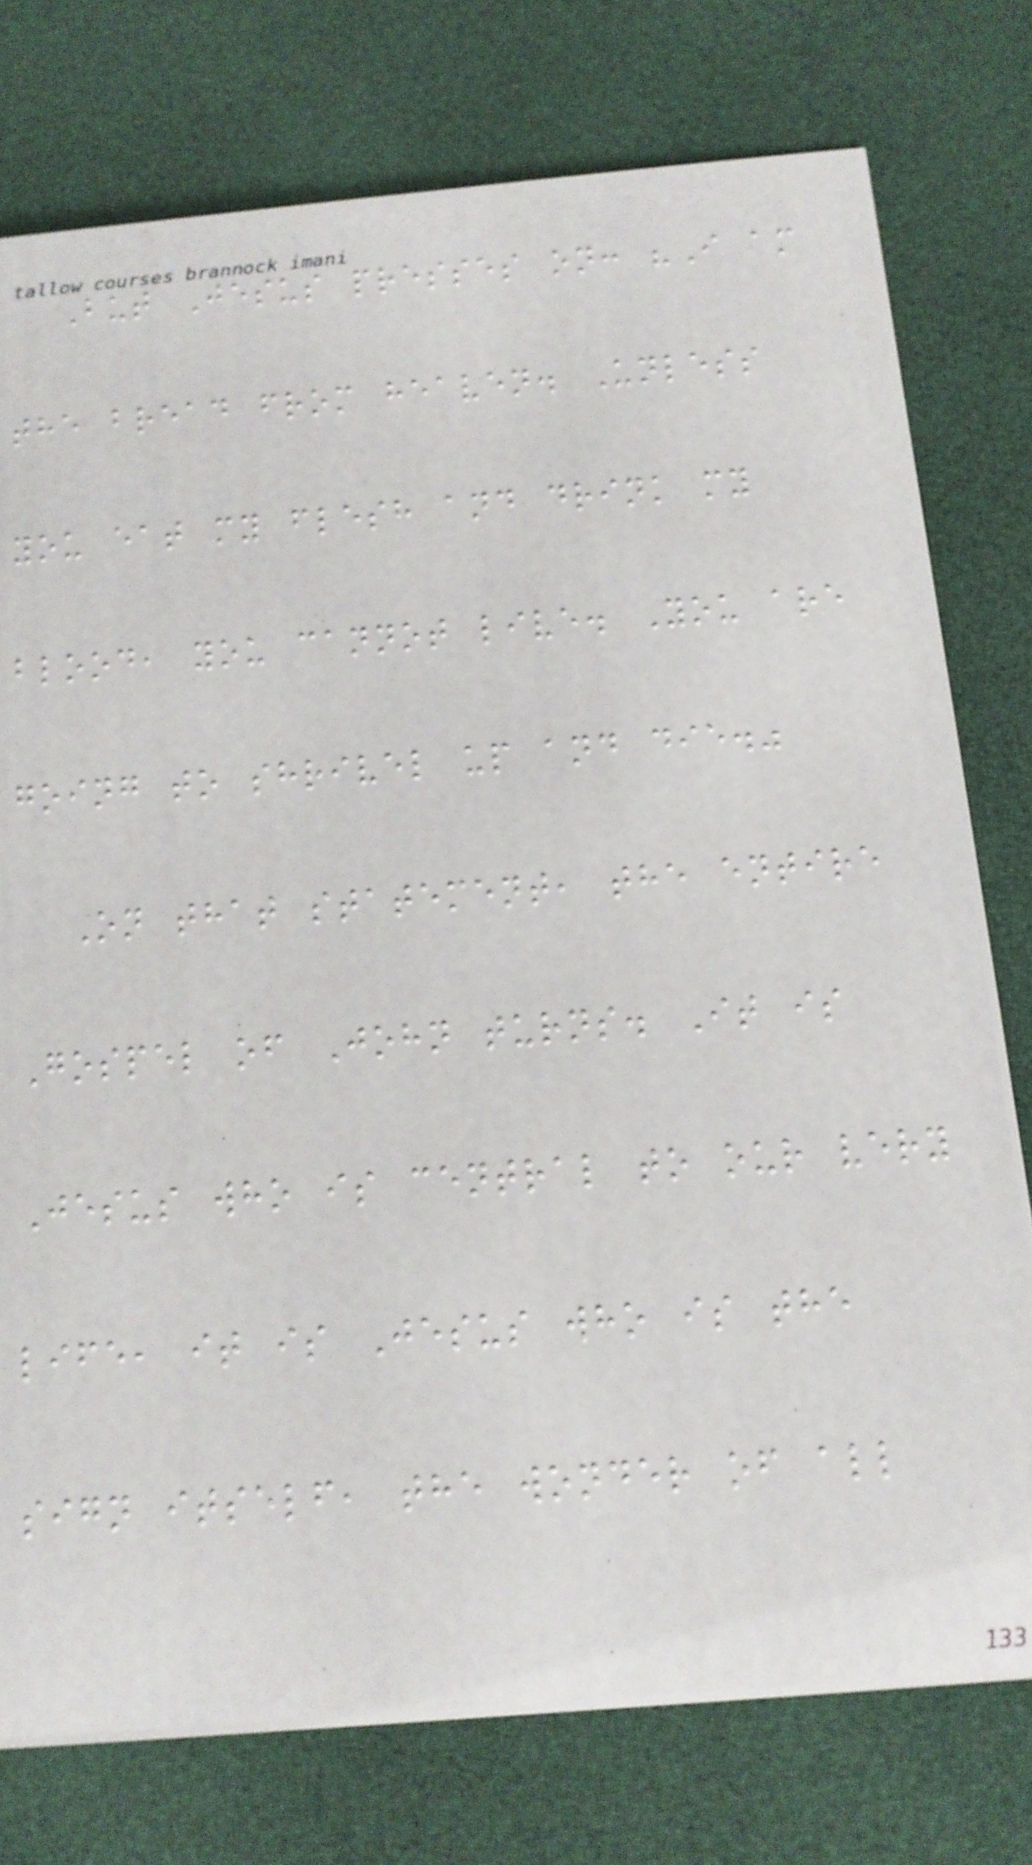But Jesus presses on: "I am
the bread from heaven. Unless
you eat my flesh and drink my
blood, you cannot live. You are
going to shrivel up and die."
On that statement, the entire
Gospel of John turns. It is
Jesus who is central to our very
life, it is Jesus who is the
sign itself, the wonder of all
